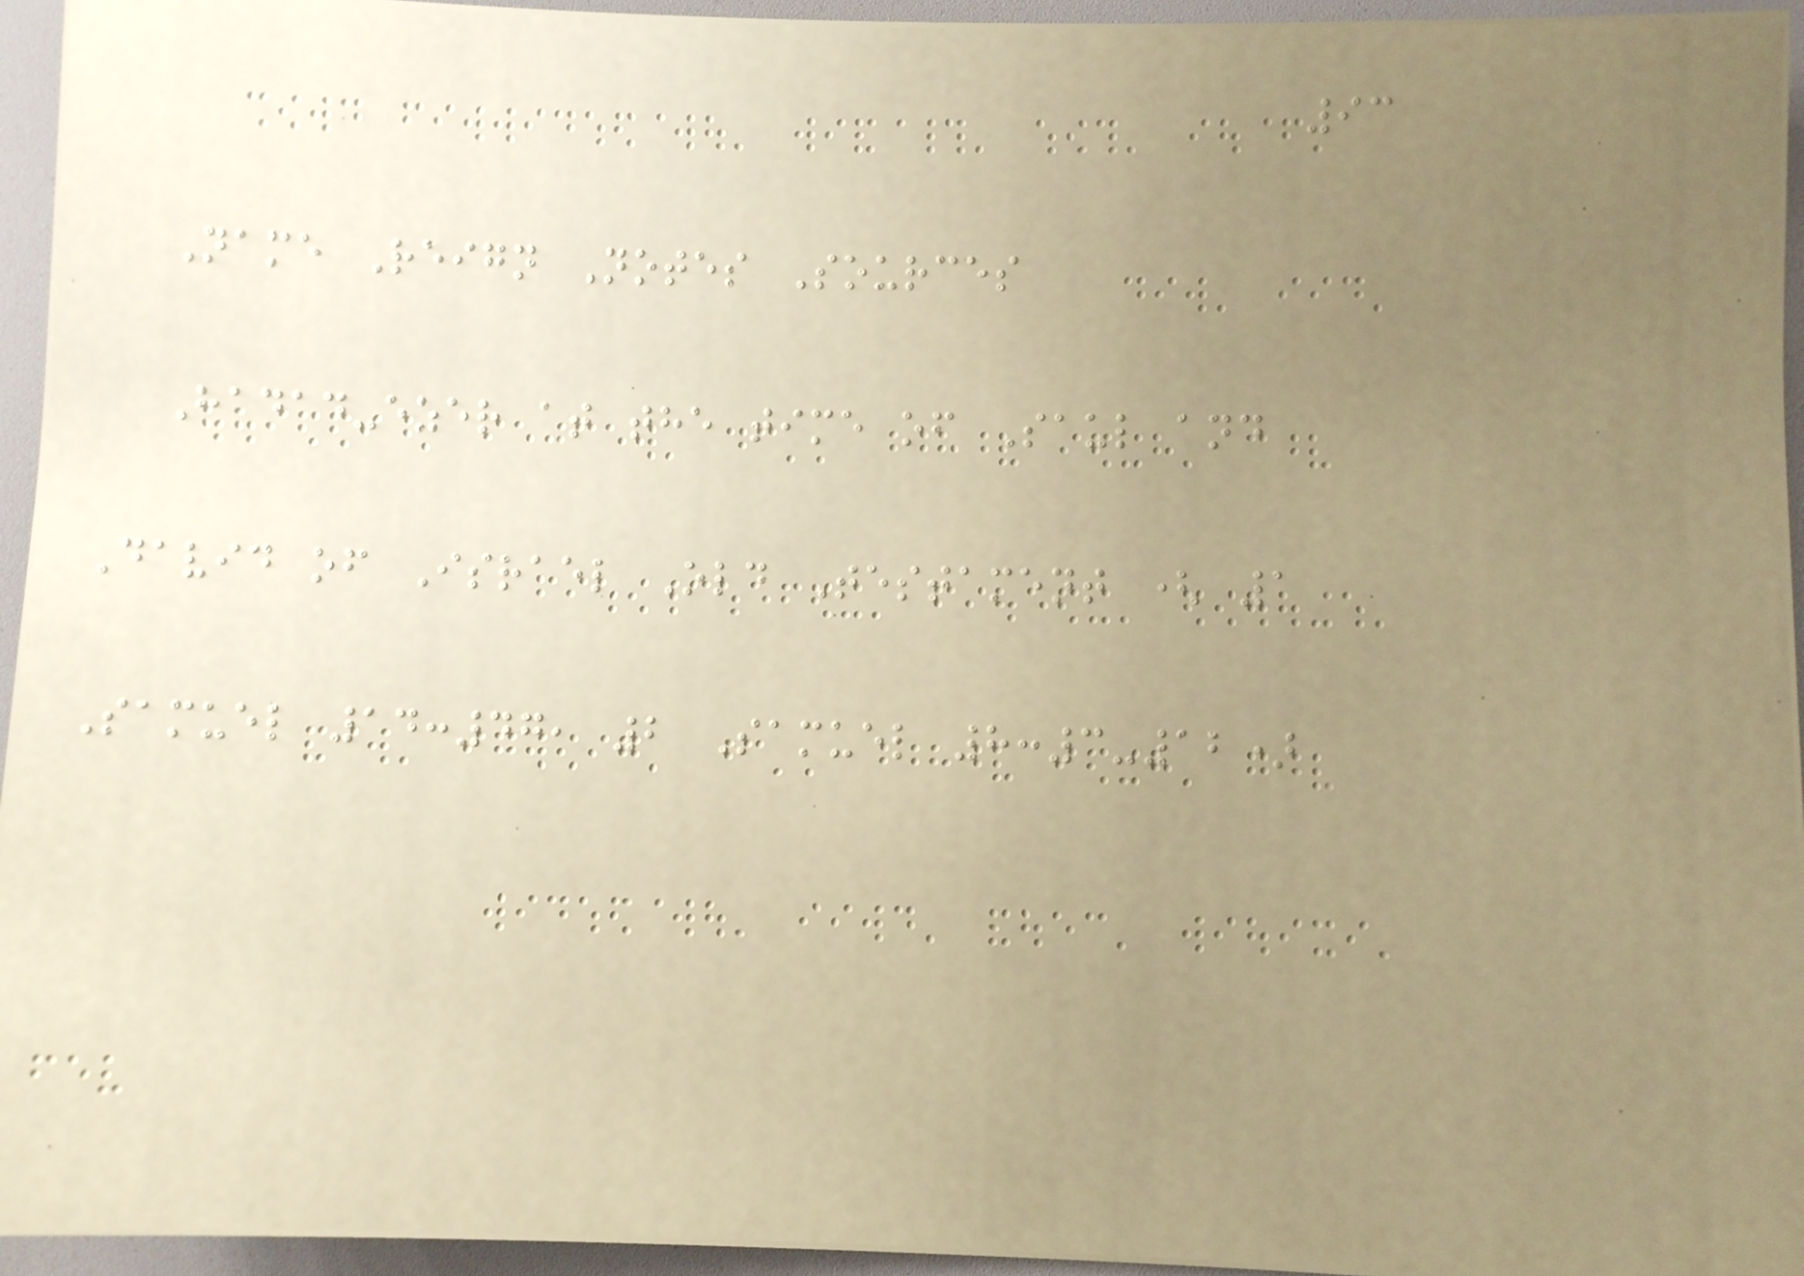93
Name Reign Notes Sources
Hadad-ezer at the time of Saul and
David of Israel Old Testament ( 1
Samuel 14:47, 2 Samuel 8:3-12)
